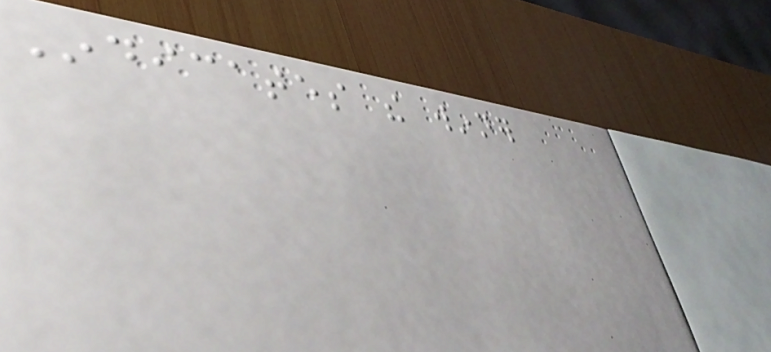Indicates the winner
